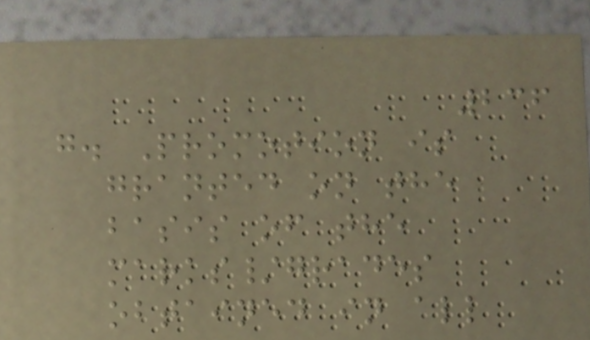236
g. Promotion is
granted on the
basis of the
marks/grades
obtained in all
